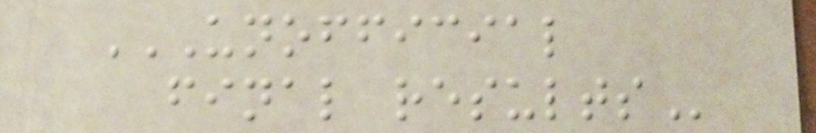UNOFFICIAL
FINAL RESULTS
